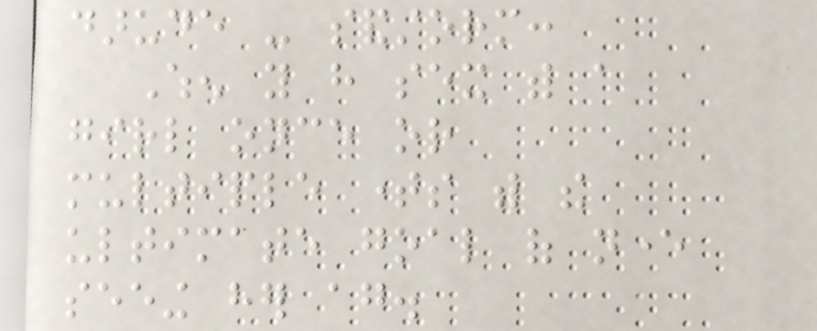darude - sandstorm:
When you have sex with a
girl once or
multiple times with the
ultimate goal of never
seeing her again.
